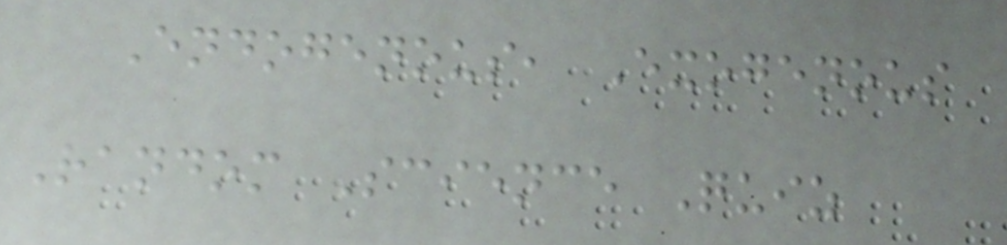Endogenous, Exogenous
Random Science Quiz
